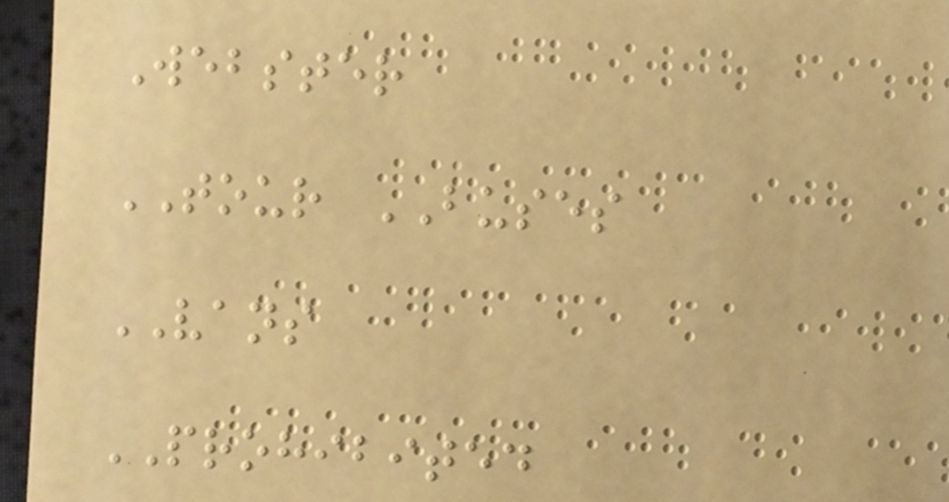Webster
TOUR BUSES
VANS
PROHIBITED
